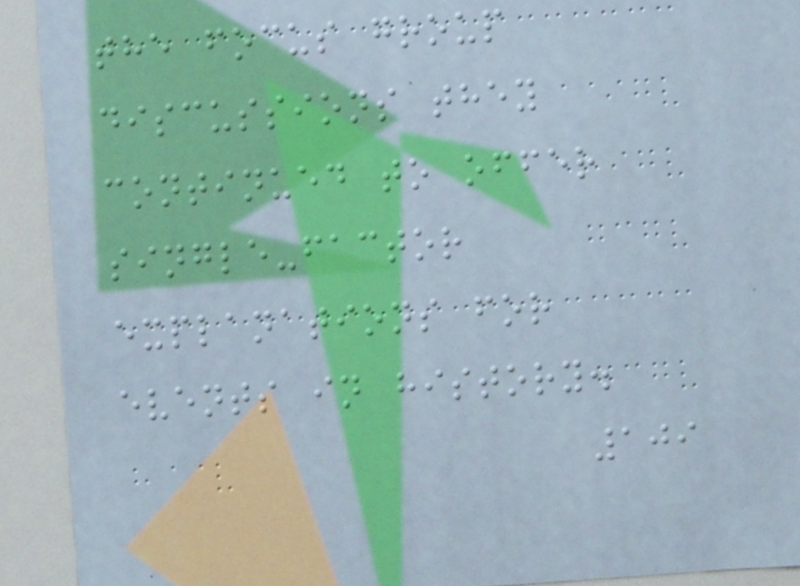the focus group
discussions they
continued to offer
single-factor
explanations for
events in history.
109
